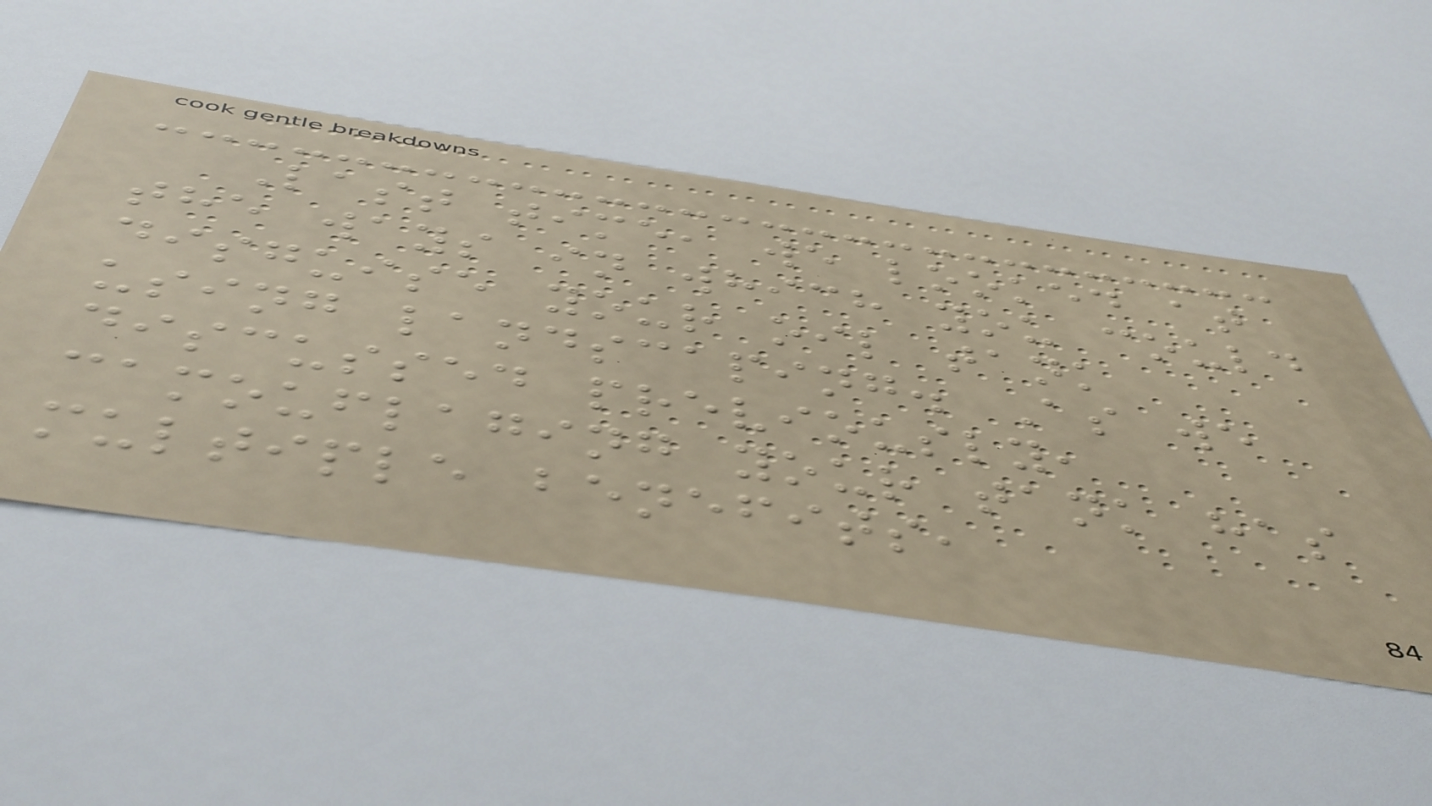Last time, we looked at
the ways in which you could
disguise your oil tank
using landscaping. As we
discussed previously,
camouflaging your tank has
multiple benefits,
